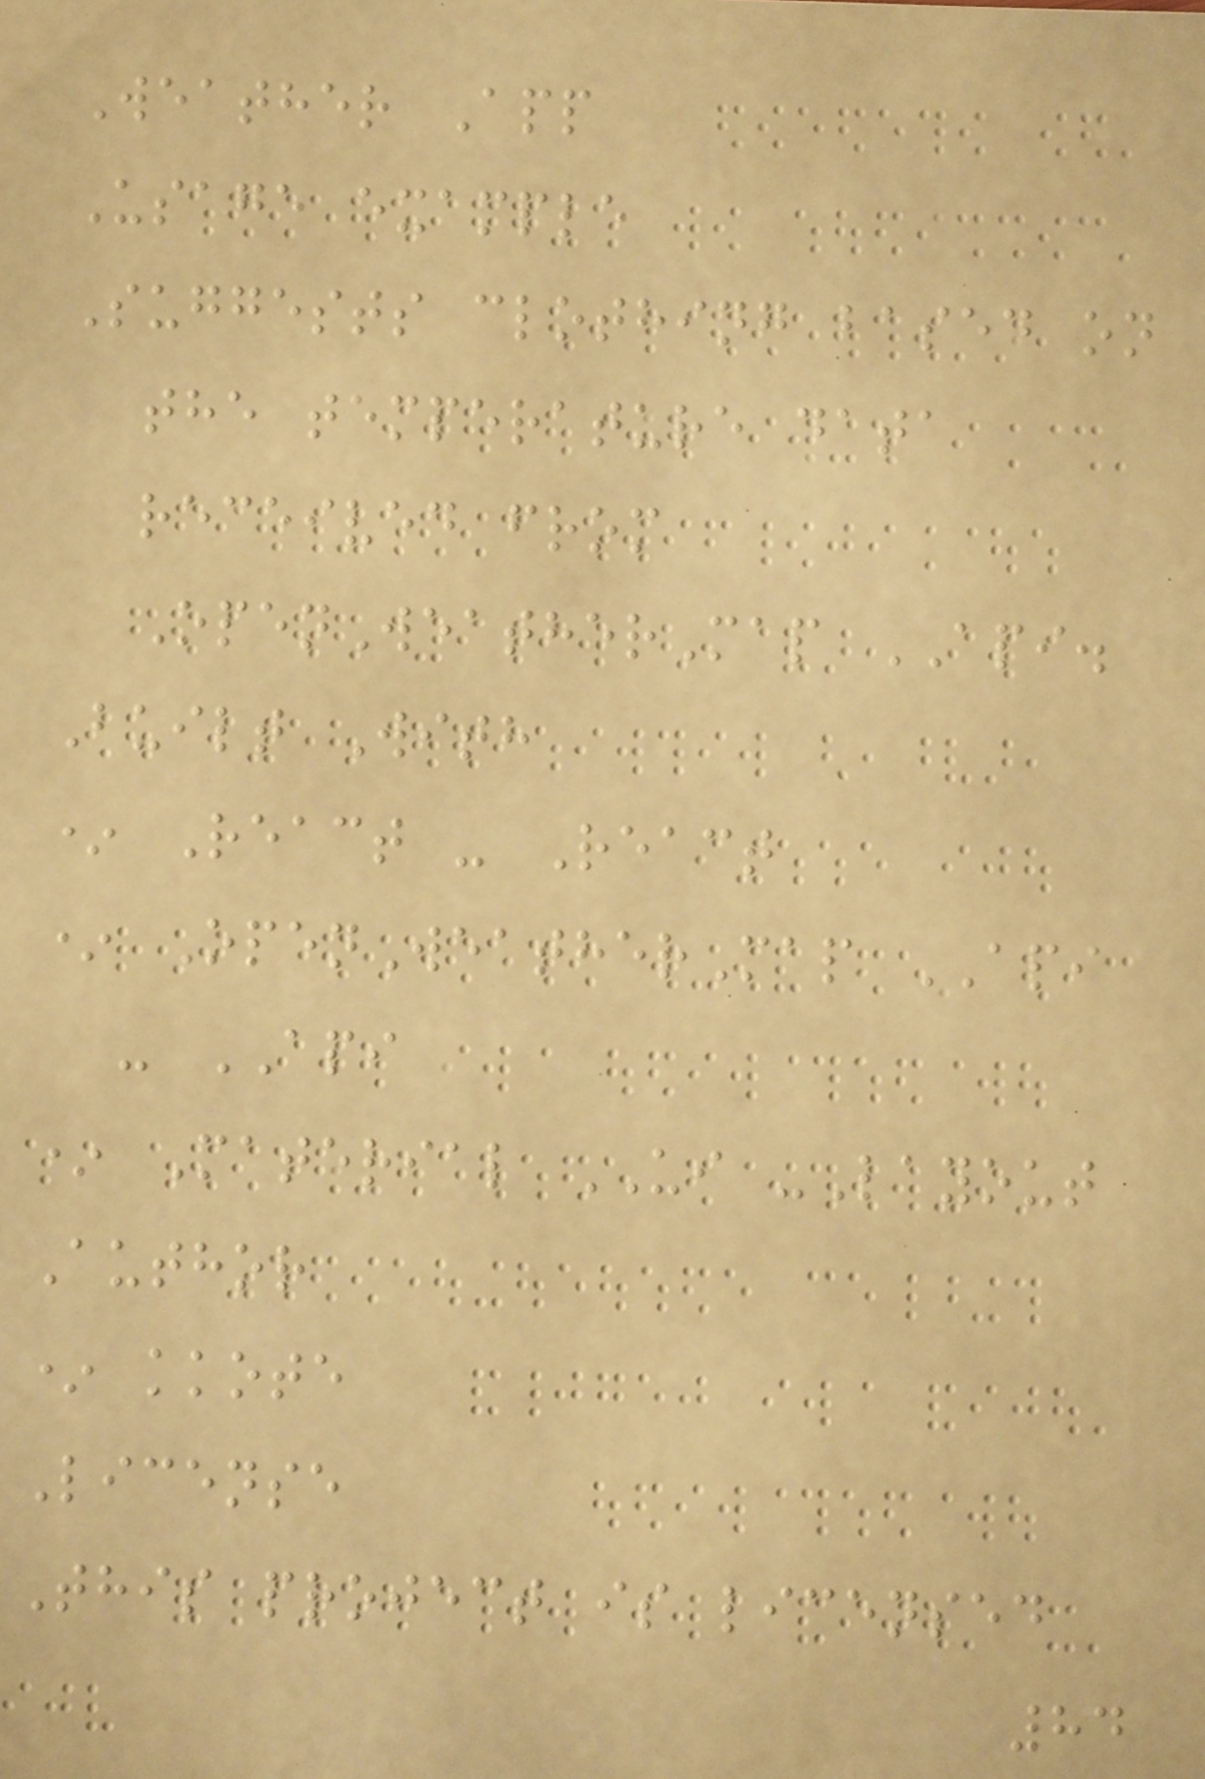Weather App
Usage example
Suggests clothing based on
the temperature data
received from
OpenWeatherMap API.
Built With
* React - React
* OpenWeatherMap API
- API
* Material UI -Layout
Author
* kkote
License
This project is licensed
84
